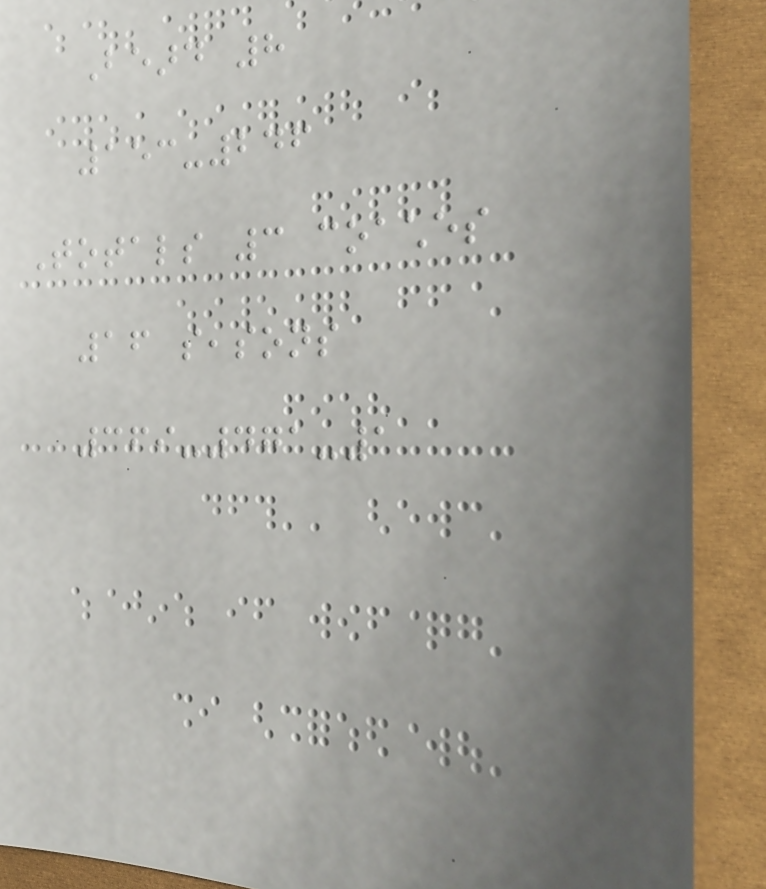Beard 8
153-246
Totals 3 coaches
16 seasons
369-471-1
